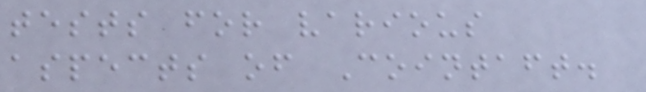tests for various
aspects of Cointaft.
